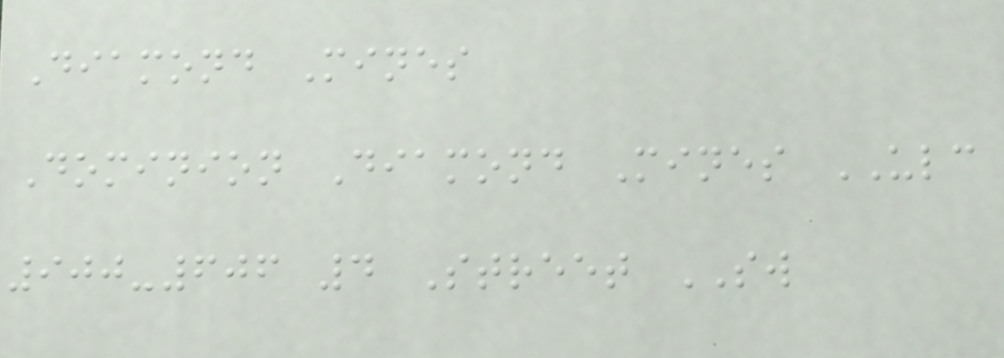Diamond Mines
Dominion Diamond Mines ULC
900-606 4 Street SW
